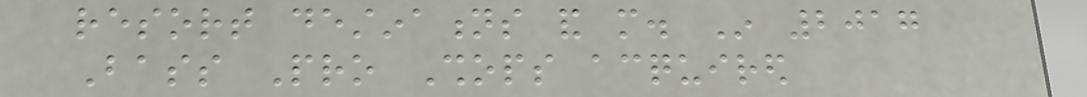resort destinations and more. In 2017
Bass Pro Shops acquired
